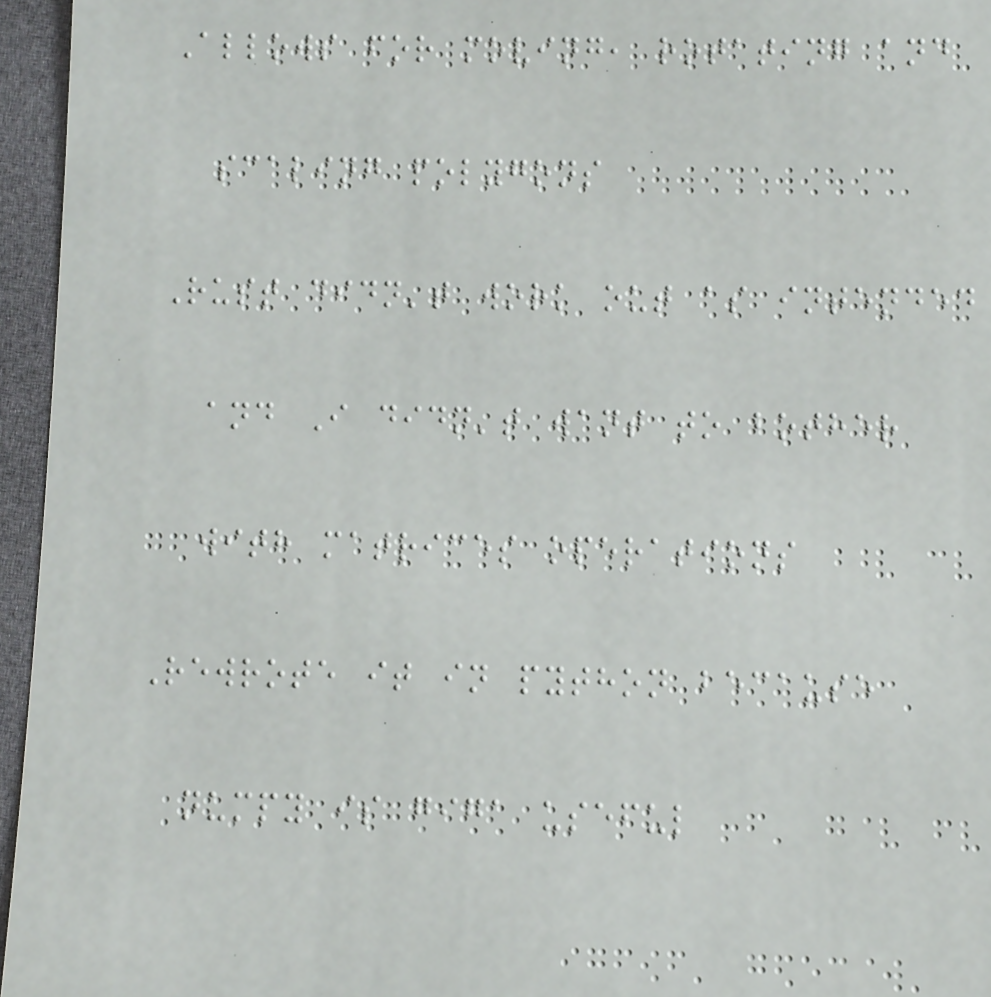Allows for moving, rotating and
scaling polygons
Rust didn't work out as intended
and I didn't want to bother
with matrices operations
Rewrote it in python because
numpy is giga useful
